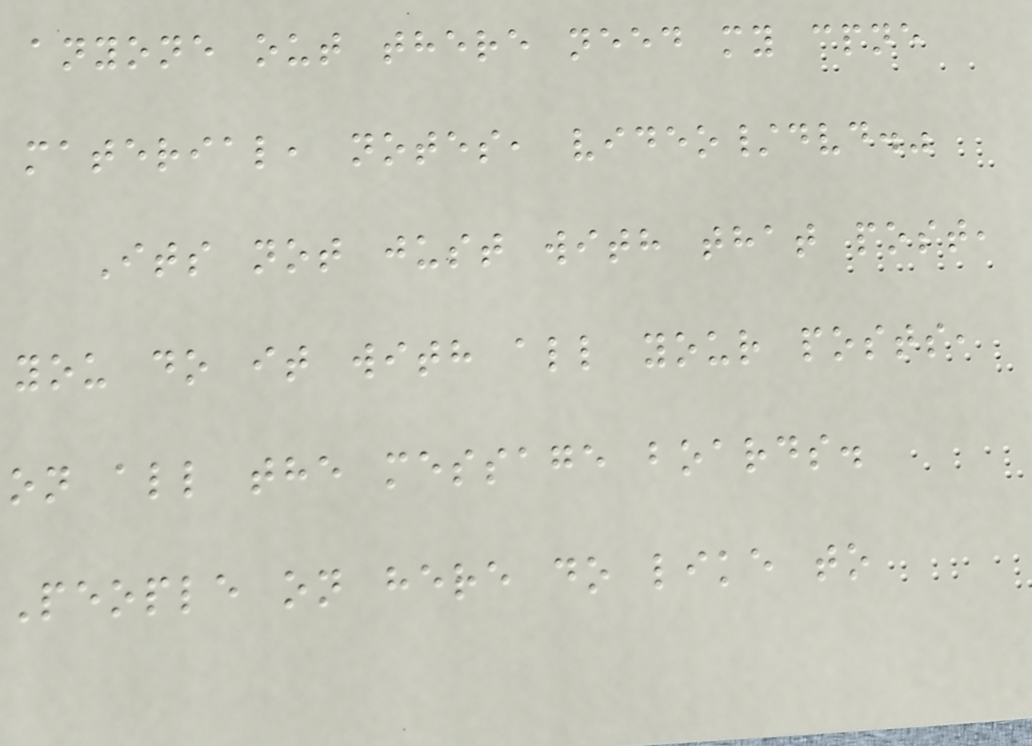anyone out there need my cpne
material, notes, video/dvd."
Its not just with that post,
you do it with all your posts,
on all the message boards.
People on here do like to
